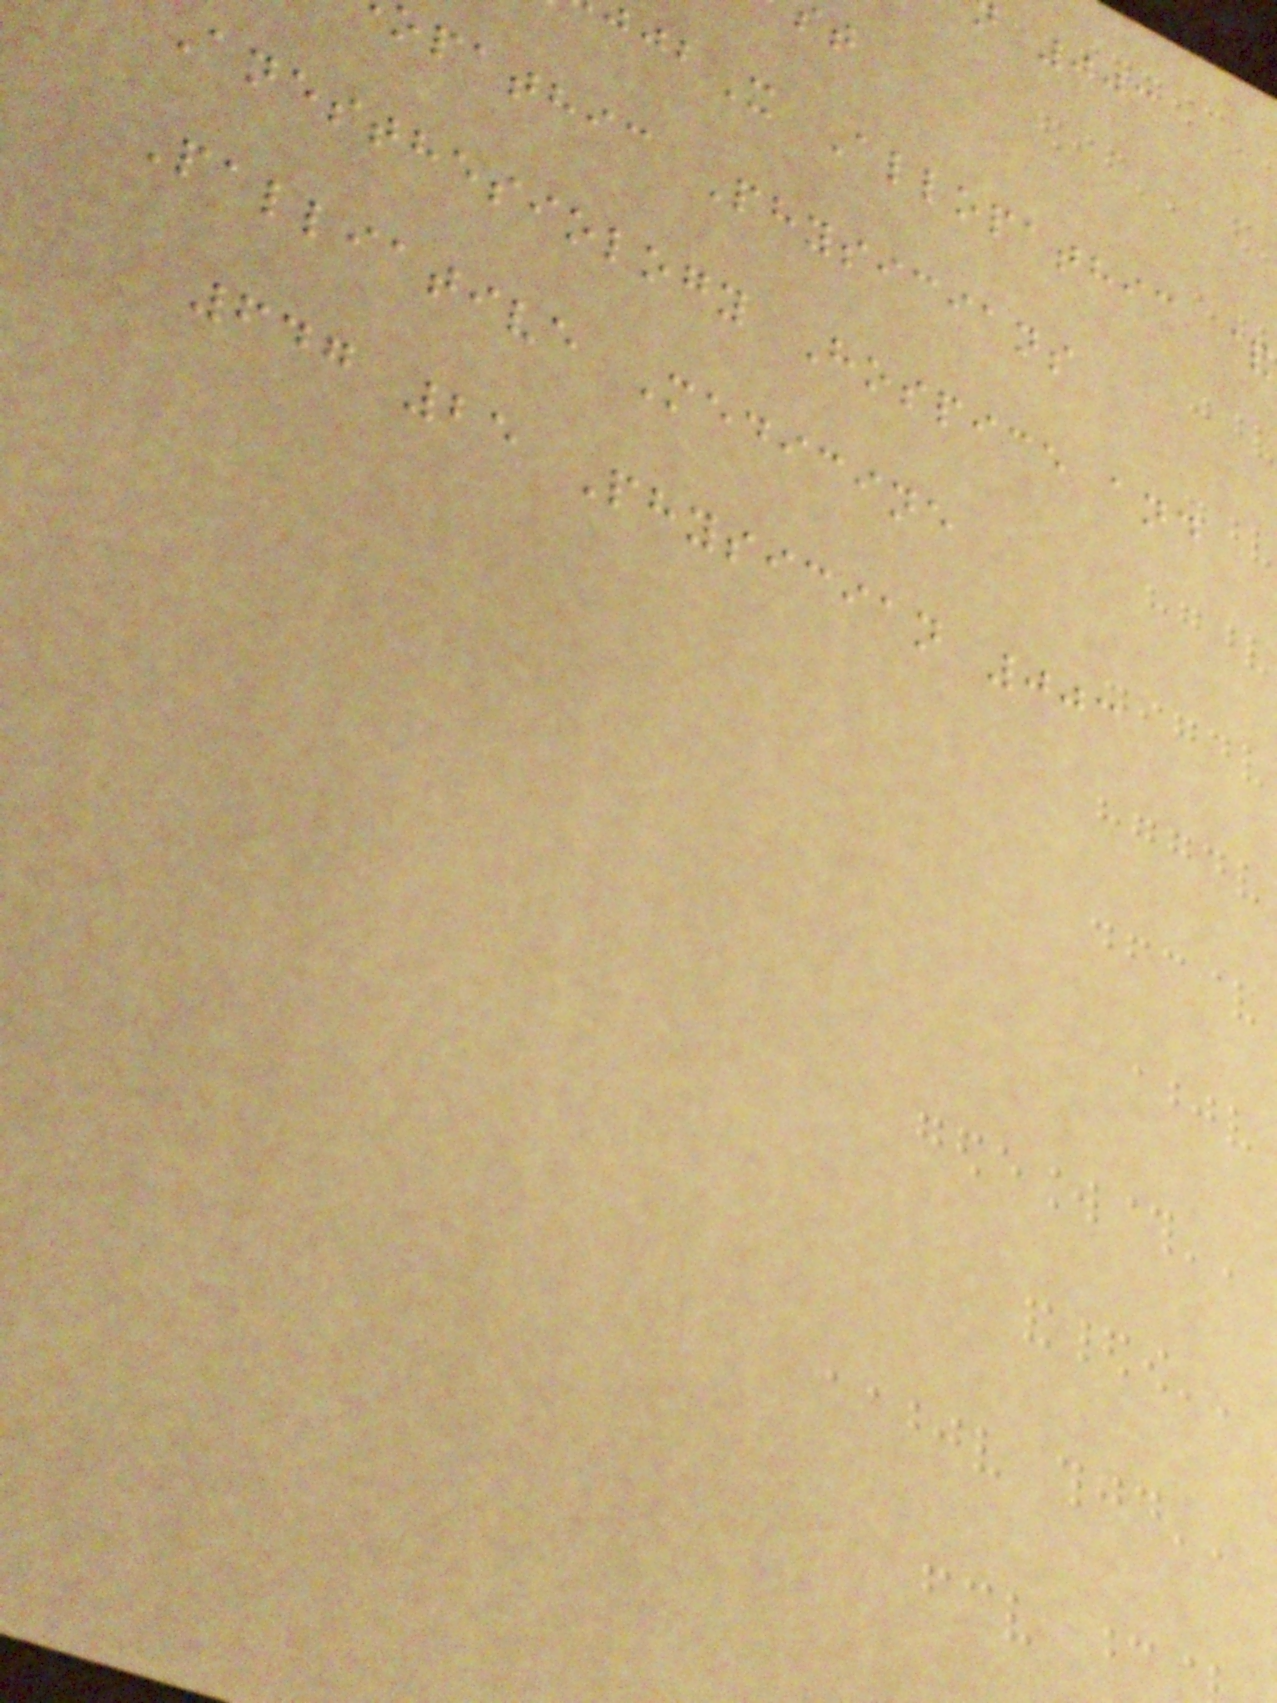X Allopathic &
opathic Physicians
Anesthesiology Hospice and
Palliative Medicine
647 25 Physician 003
